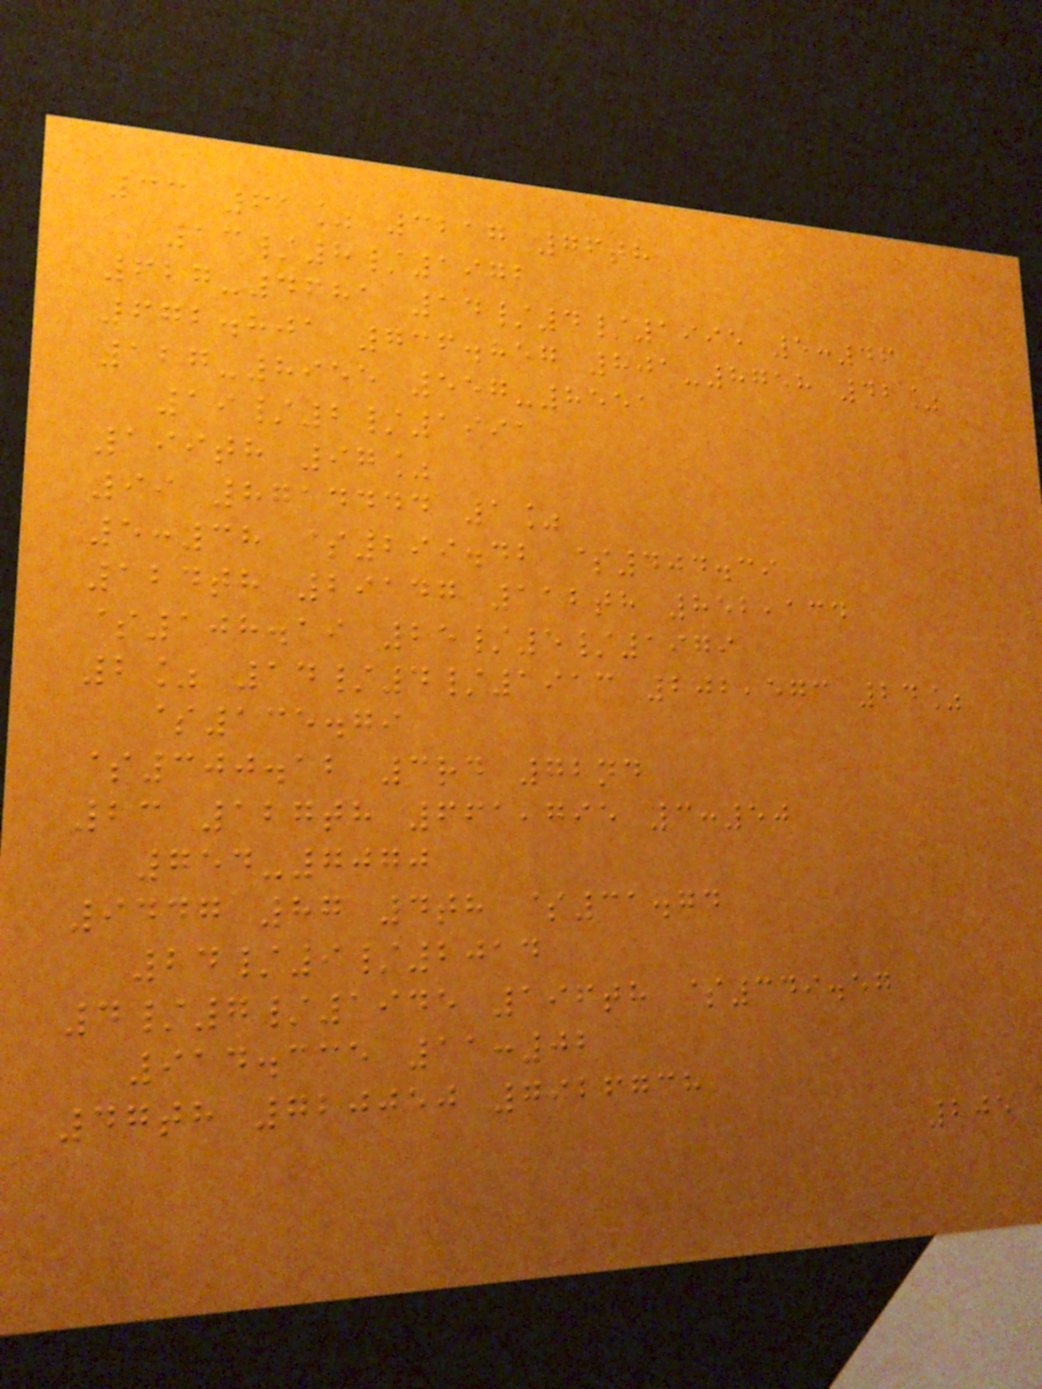33 61% 3217 76th
13/8/1972
627-4681 14/4/1995 5:46
672.801 736.857 801-8758 42%
127-8955 557-8551
19/2/1991
199th 97%
99 8714444 1%
5:38 $299.42 $404.39
124th 29147 112th 852,134
$108.19 25/5/1979
2% 14/4/1913 202,573 24%
$135.79
$300.12 3rd 72nd
23 127th 661,795 3:50
754-7070
9447 87 4th $31.74
24/9/2014
4/7/1945 196th $349.57
914.335 11:02
47th 720050 7926738
205
